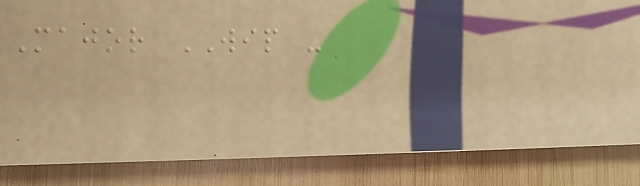Major WIP -
